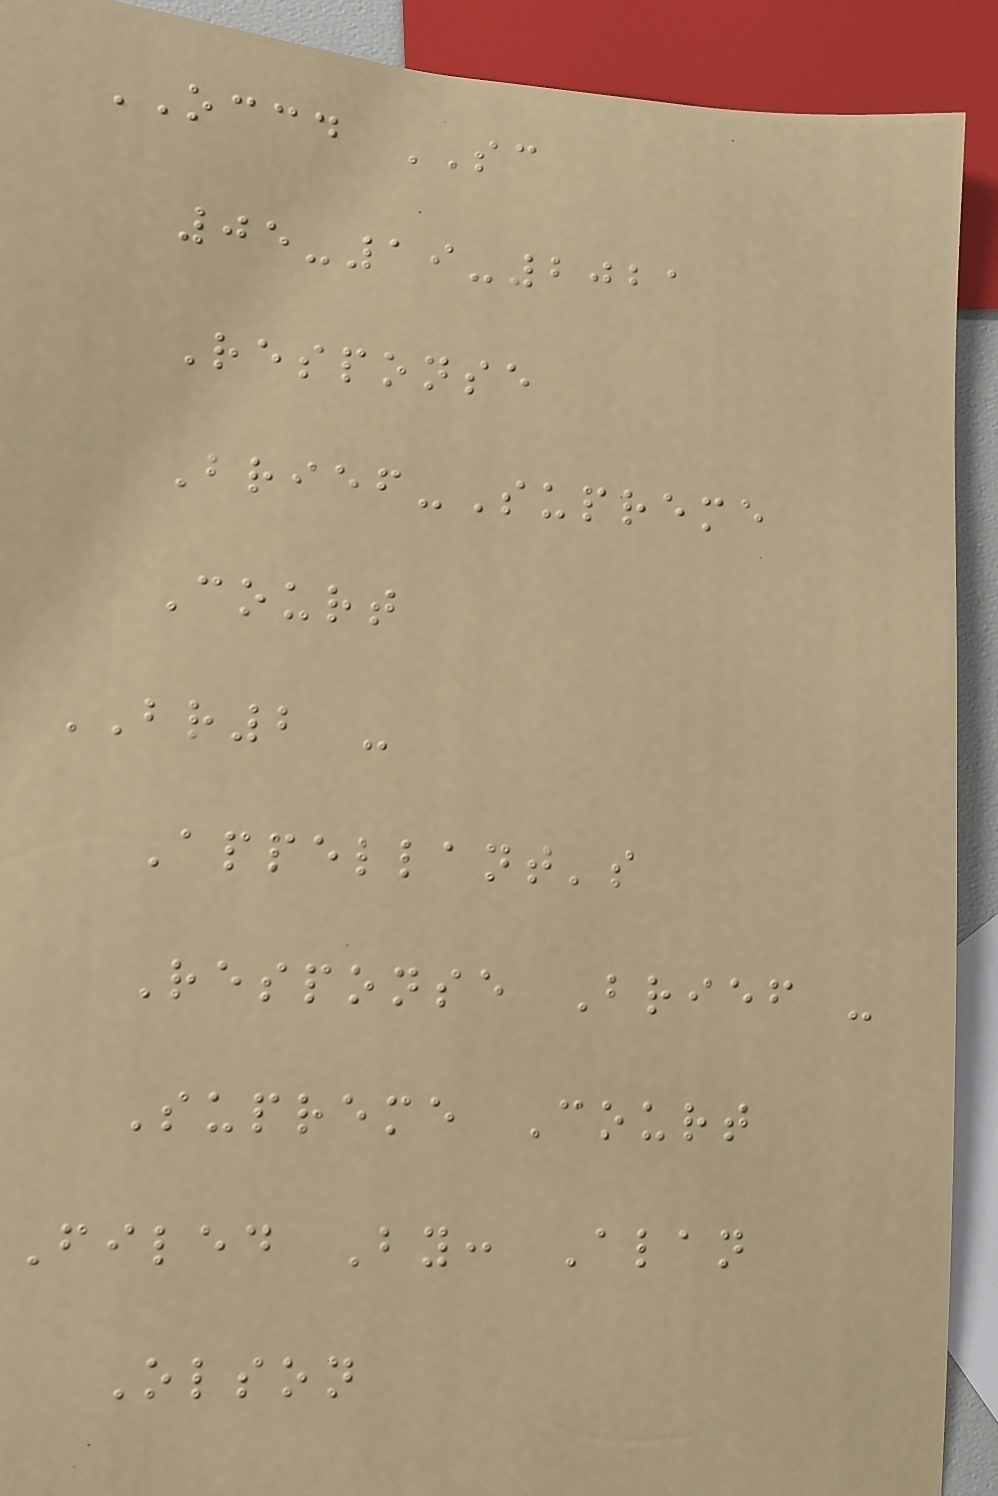OCCD SC
05-19-2021
Response
Brief-Supreme
Court
BR2 -
Appellant's
Response Brief -
Supreme Court
Filed By: Alan
Olson
